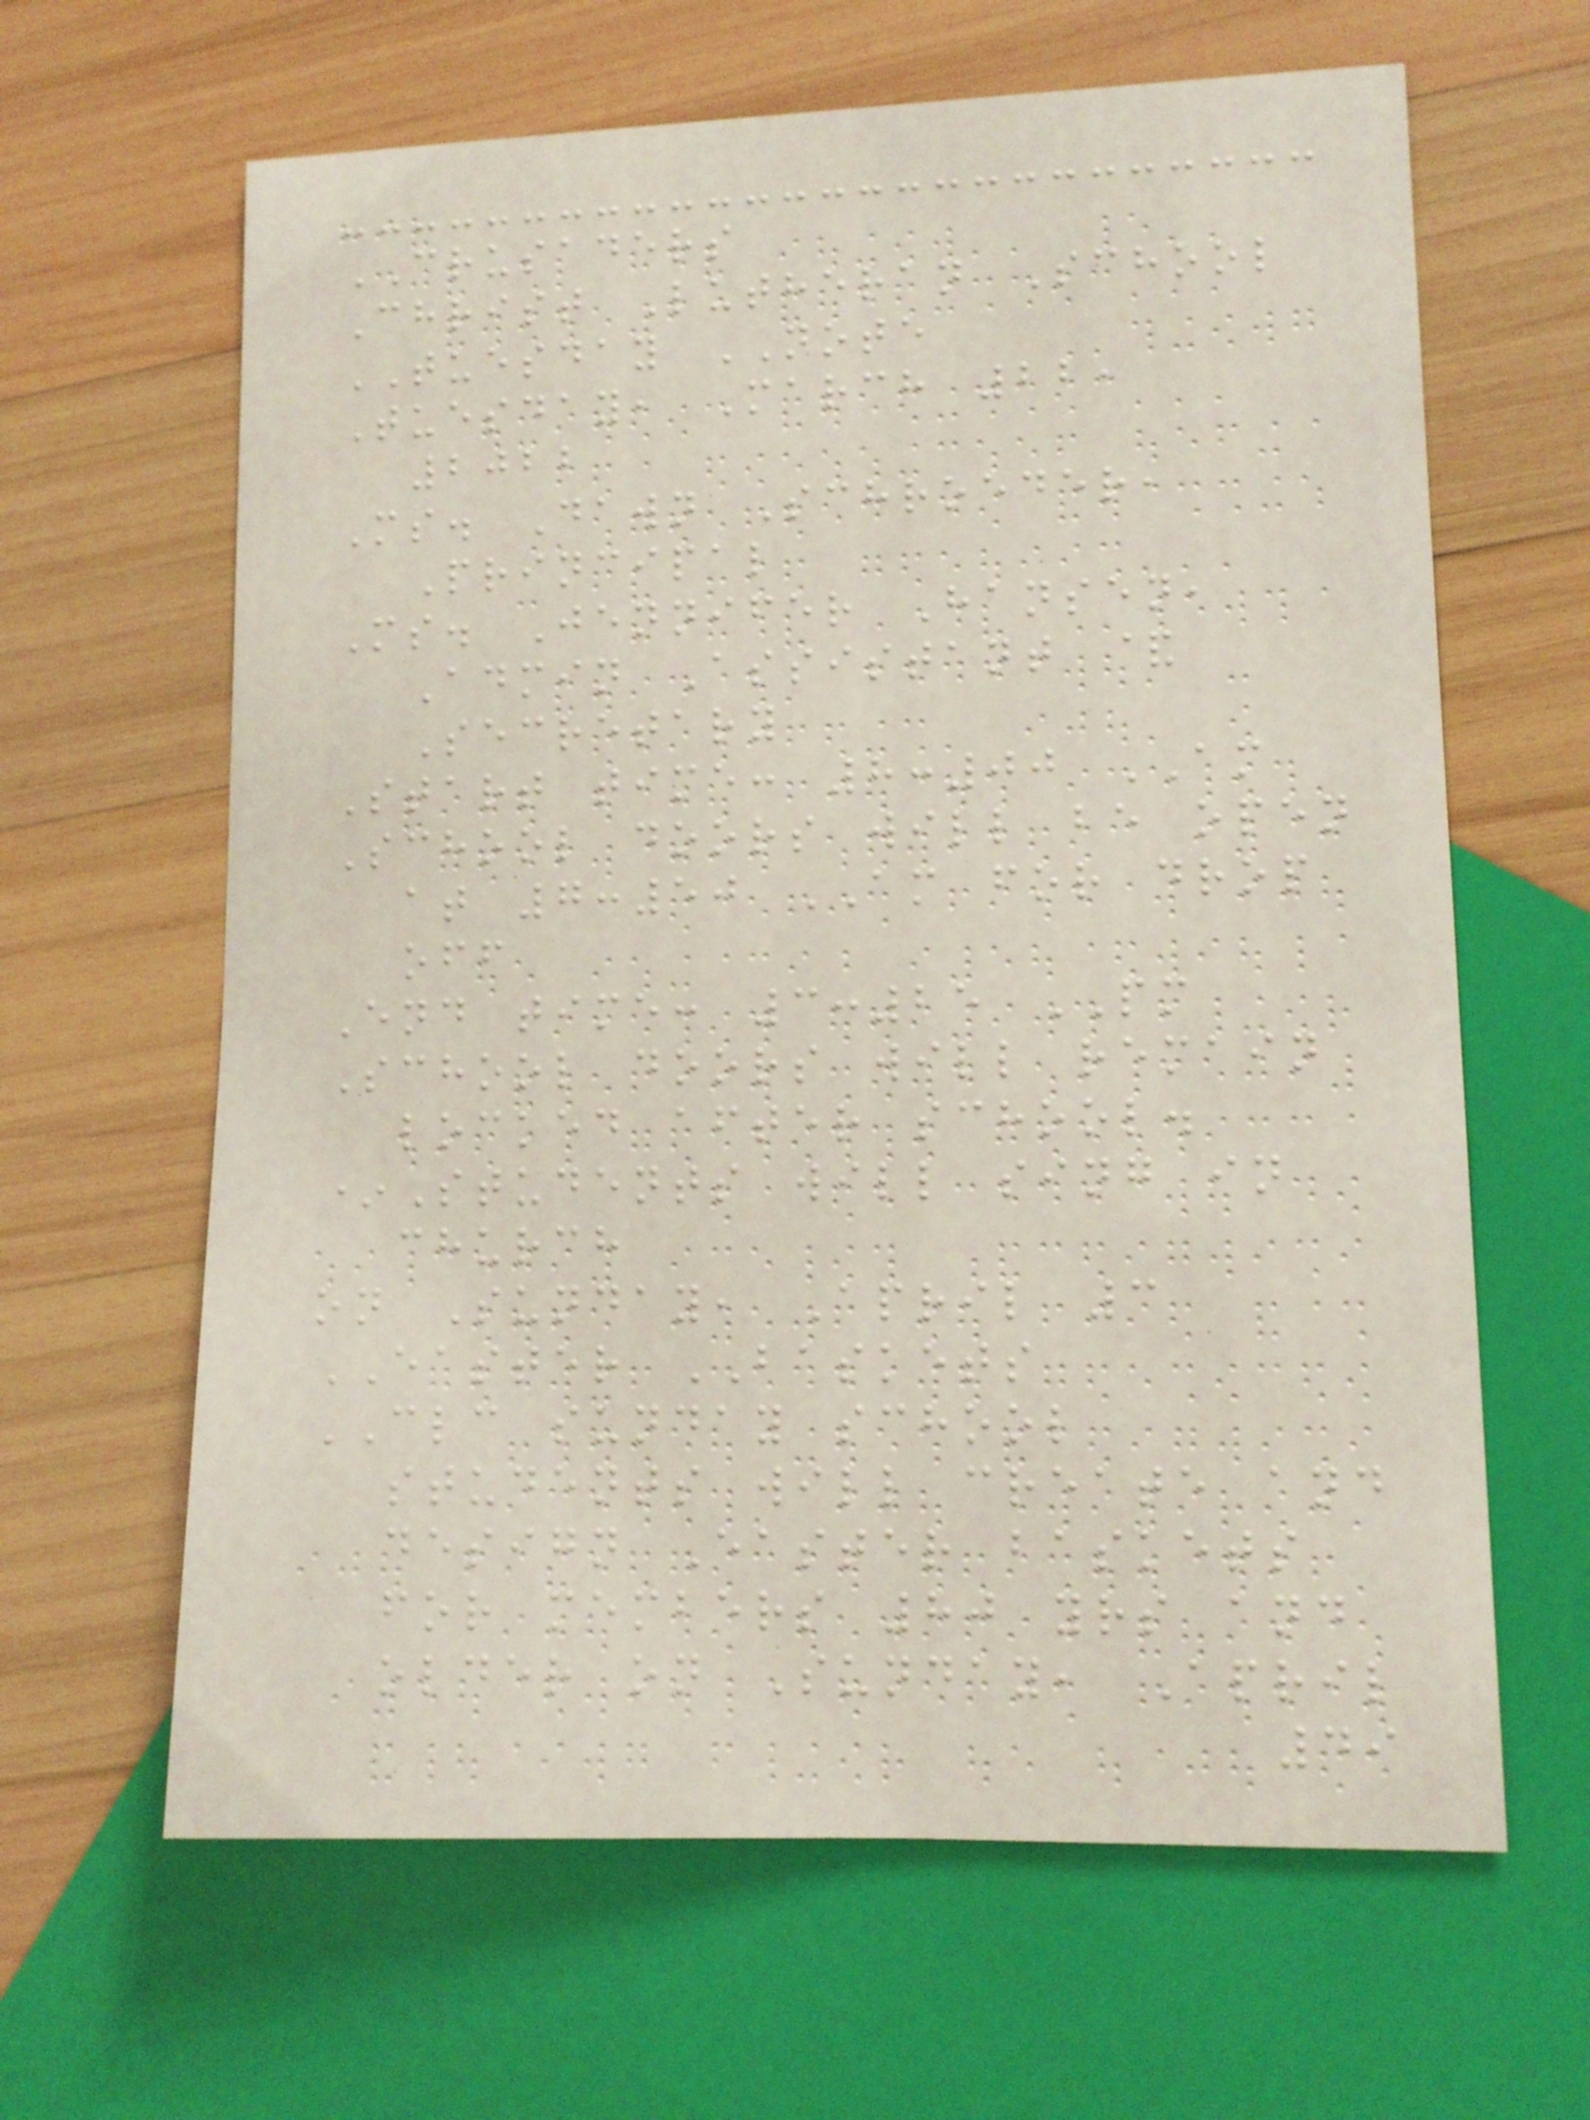CRUSADERS
Christ Lutheran School
TUESDAY NOTE
Tuesday, March 22,
2022
Ms. Dawn Schroeder,
Principal
Ms. Jennifer Hansen,
Admin Assistant &
Secretary
Start time: 8:00 AM
School doors will be open
at 7:50 AM for drop
off
End time: 3:25 PM
School doors will remain
locked after school.
*Students will sing in
church
on Sunday, April 3
EASTER BASKETS
CLC sunday school
students will create and
design Easter baskets
for members 80 yrs and
older on Sunday, April
49
